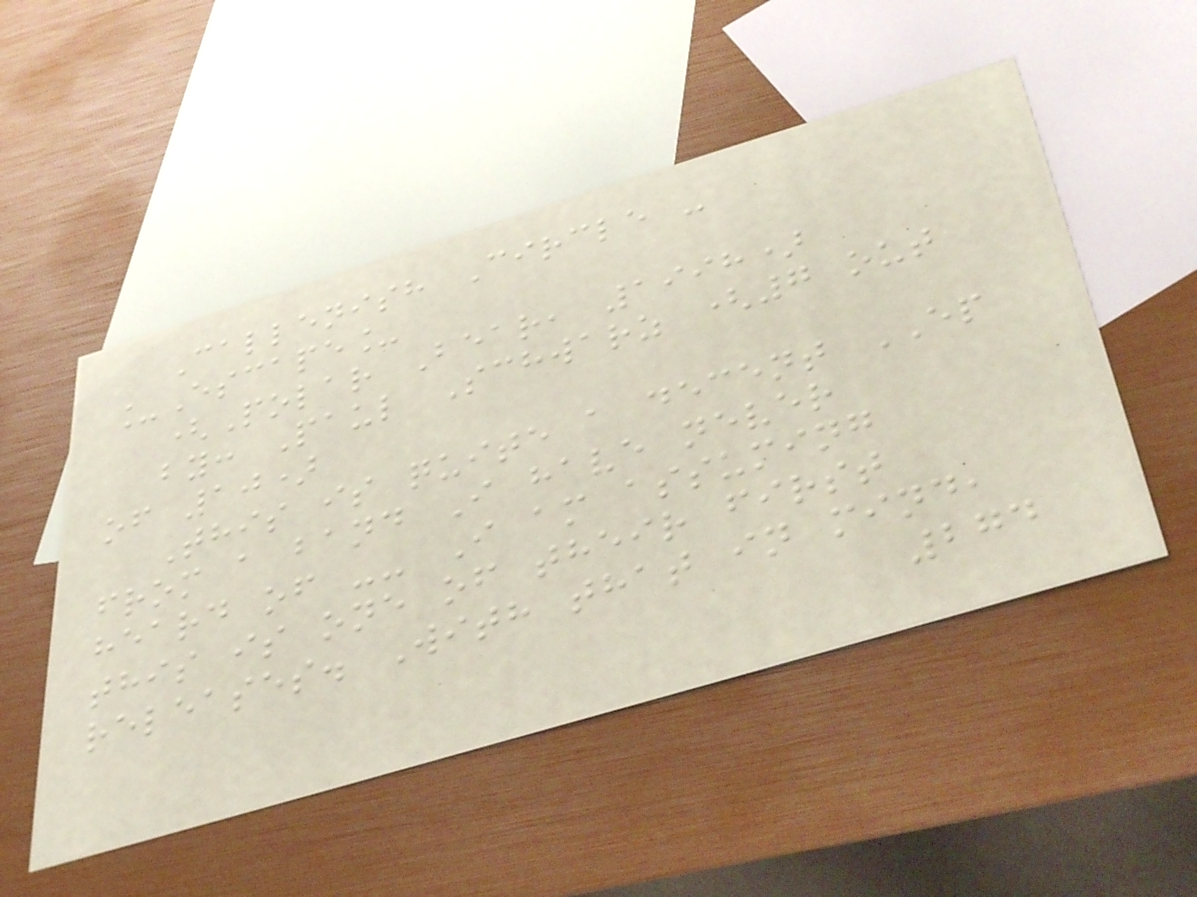Callenish Circle -
_Escape_
(Polar Bear, 1998)
by: Paul Schwarz (7 out
of 10)
This is quite a decent EP
from a band I have never
heard of -- I am assuming
this is one of their first
releases. With that in mind,
274
